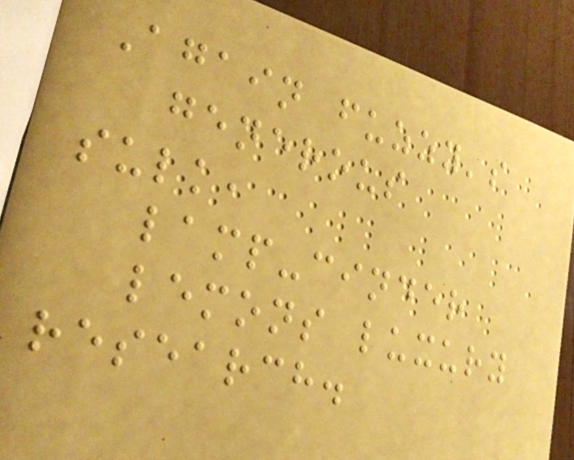Again fuzzy's
generous
sulk,
lamp-cinder
lemons luxury
research.
